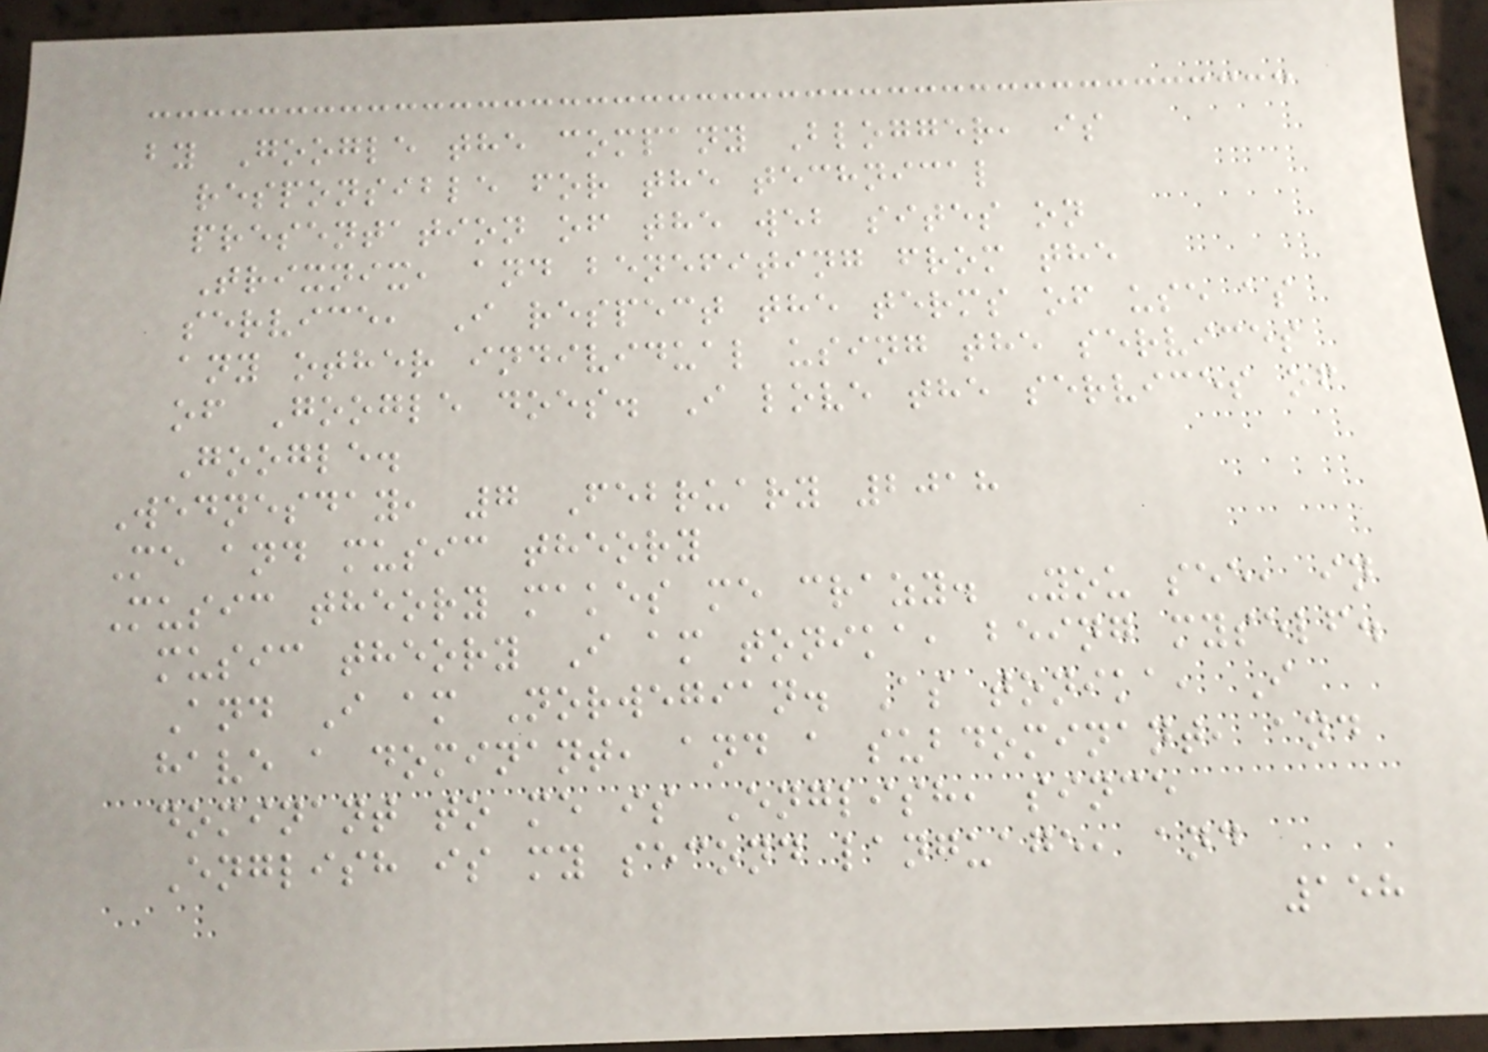by Google the company Blogger, is
responsible for the technical
presentation of the web sites on
Trixnix, and benefiting from the
service, I respect the terms of use as
any other individual using the services
of Google does. I love the services of
Google.
Wednesday, 7 February 2018
Me and music theory
Music theory makes me crazy. You see, in
music theory I am tonika, being myself.
And I am Norwegian. As tonika, I
have a dominant, and a subdominant, and
dominant to me is English, since
English is my second language, and
158
